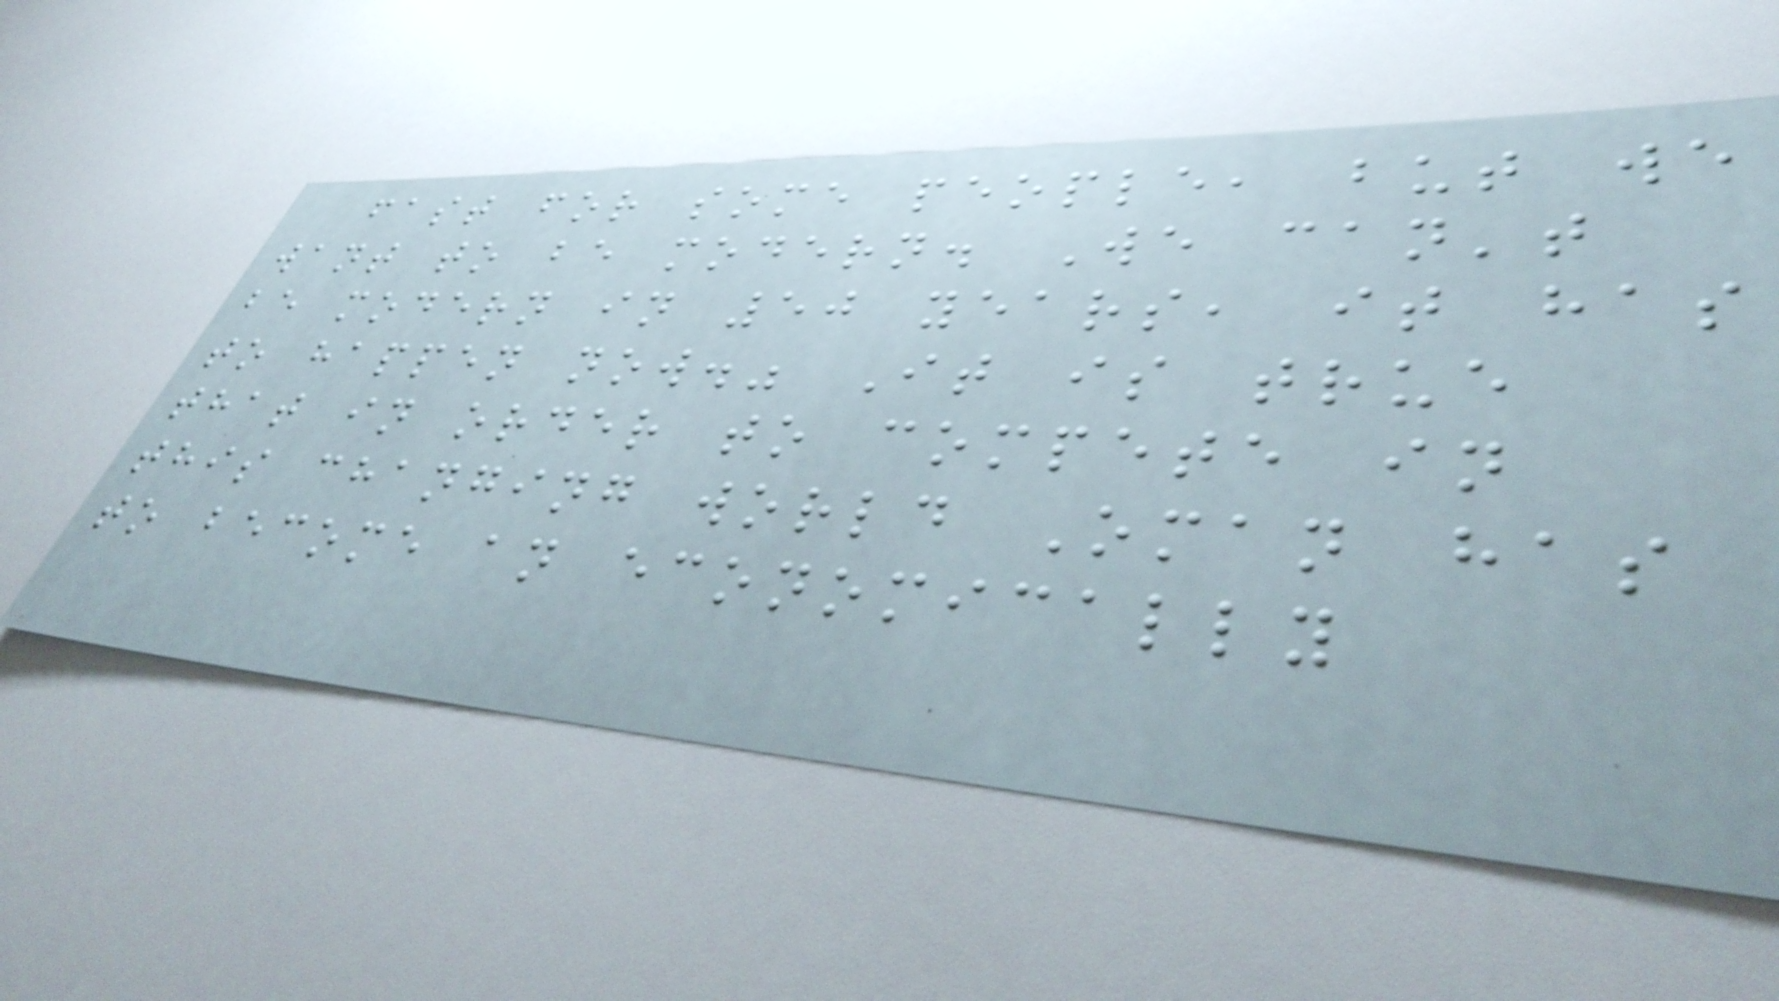fast for some people, but we
want to be modern. We can't
be modern in 50 years, it has
to happen now." It is true
that in order to compete in
this changing world Oman has
to become an economically
